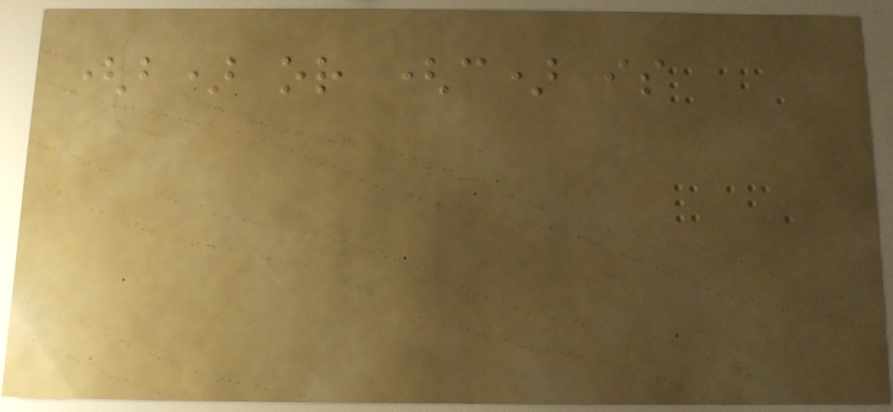(b) or (c) is
